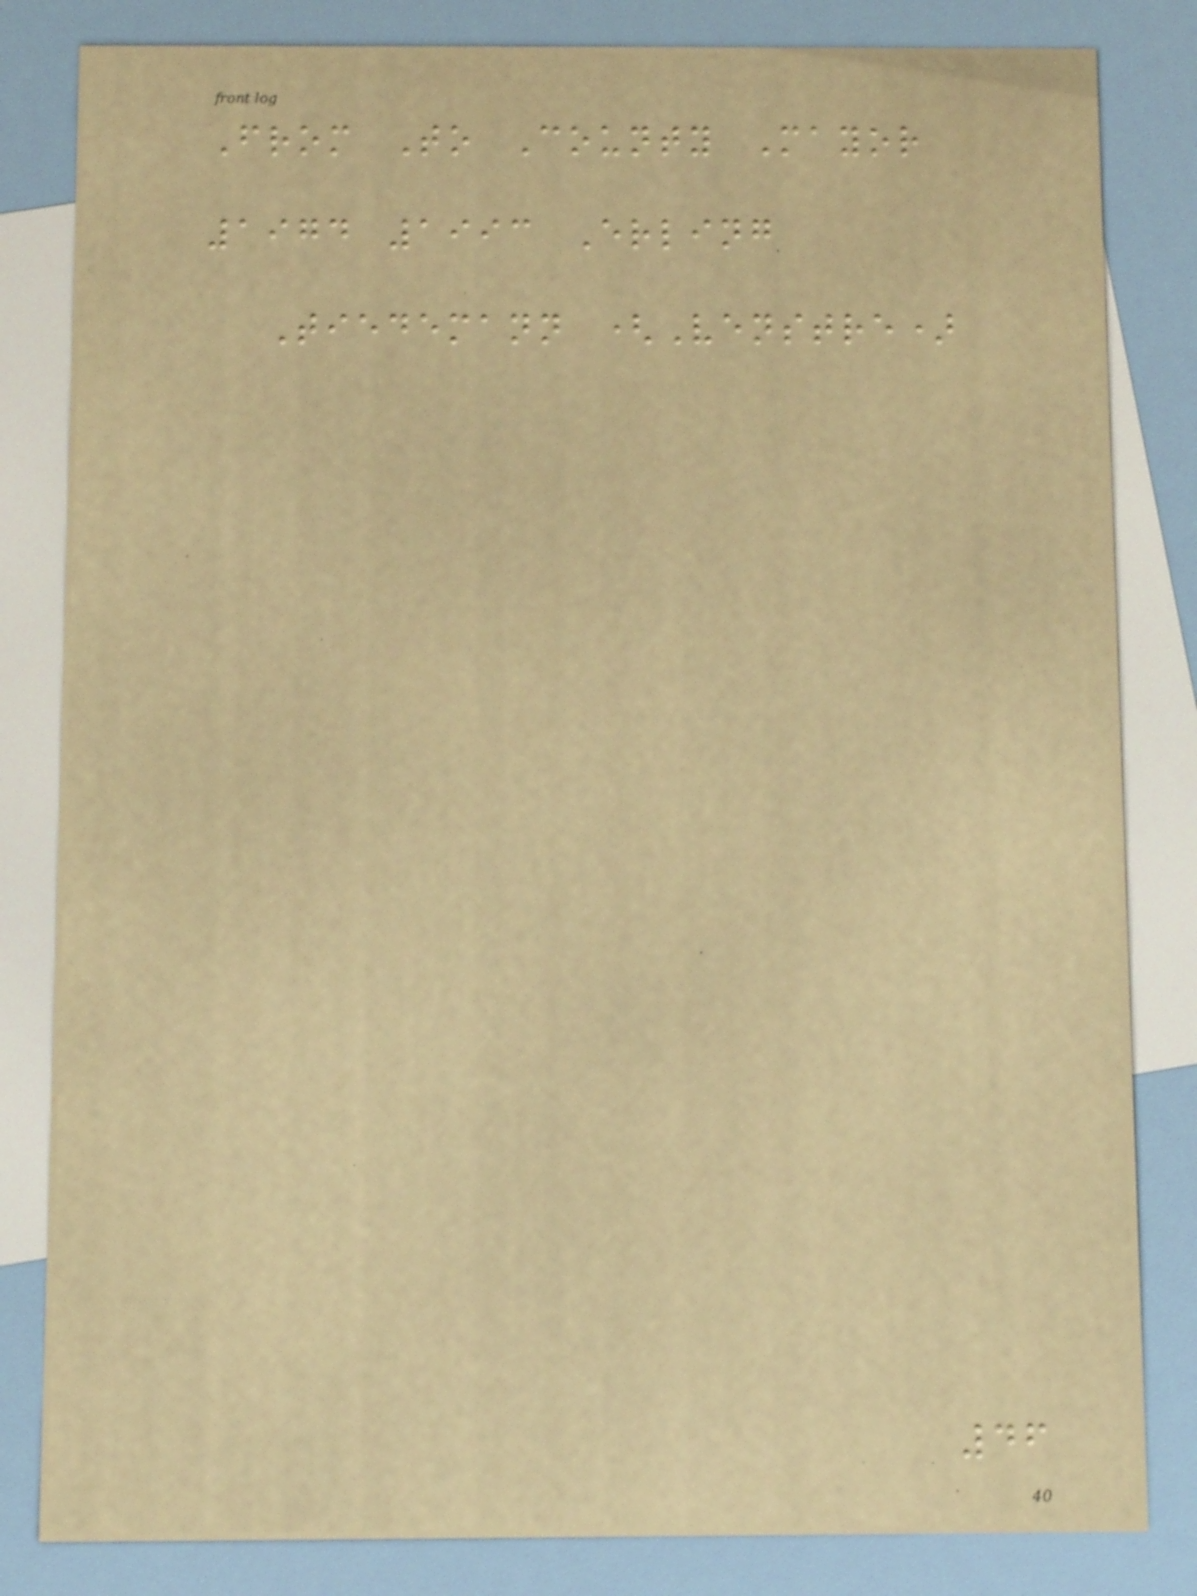From To County Mayor
1974 1993 Erling
Tiedemann (Venstre)
46
